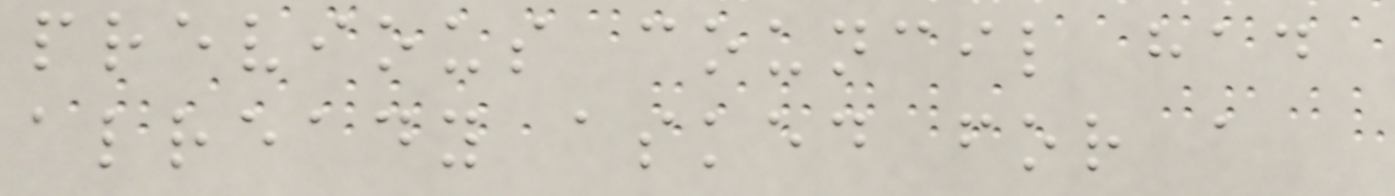previous council had
already asked for a
